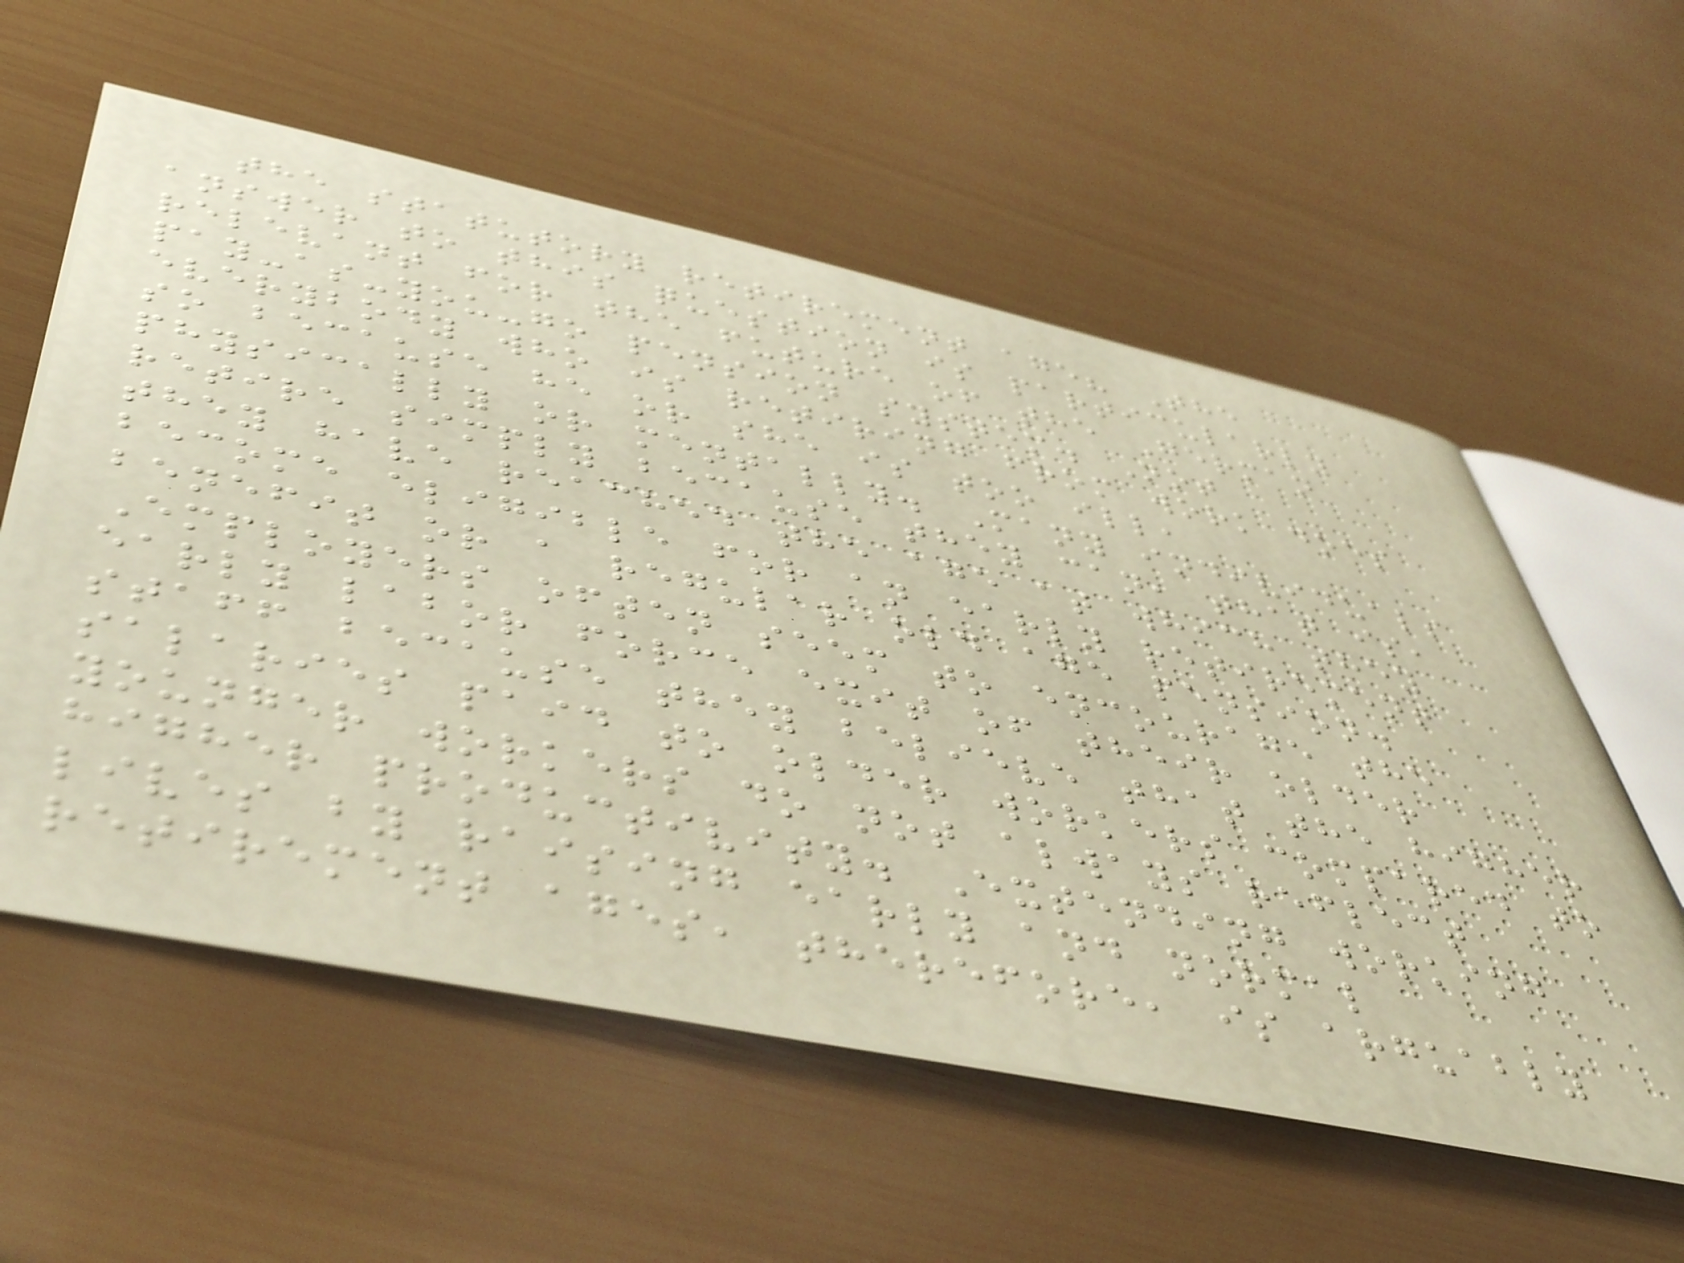the statutory retirement age? The
answer to this question is particularly
relevant for the future of the German
pay-as-you-go pension system. Not
everybody who is retiring from work does
so because he or she is too ill,
physically or mentally. Many individuals
retire simply because they can, that is,
they have reached the age at which they
become eligible for an early retirement
benefit or a regular old age pension.
Employers often seem to encourage the
early labor force exit of their older
staff because they believe that the higher
salaries paid to older workers compared to
younger workers do not always reflect
higher productivity. Extending working
lives by raising early and normal
retirement ages, therefore, is arguably
